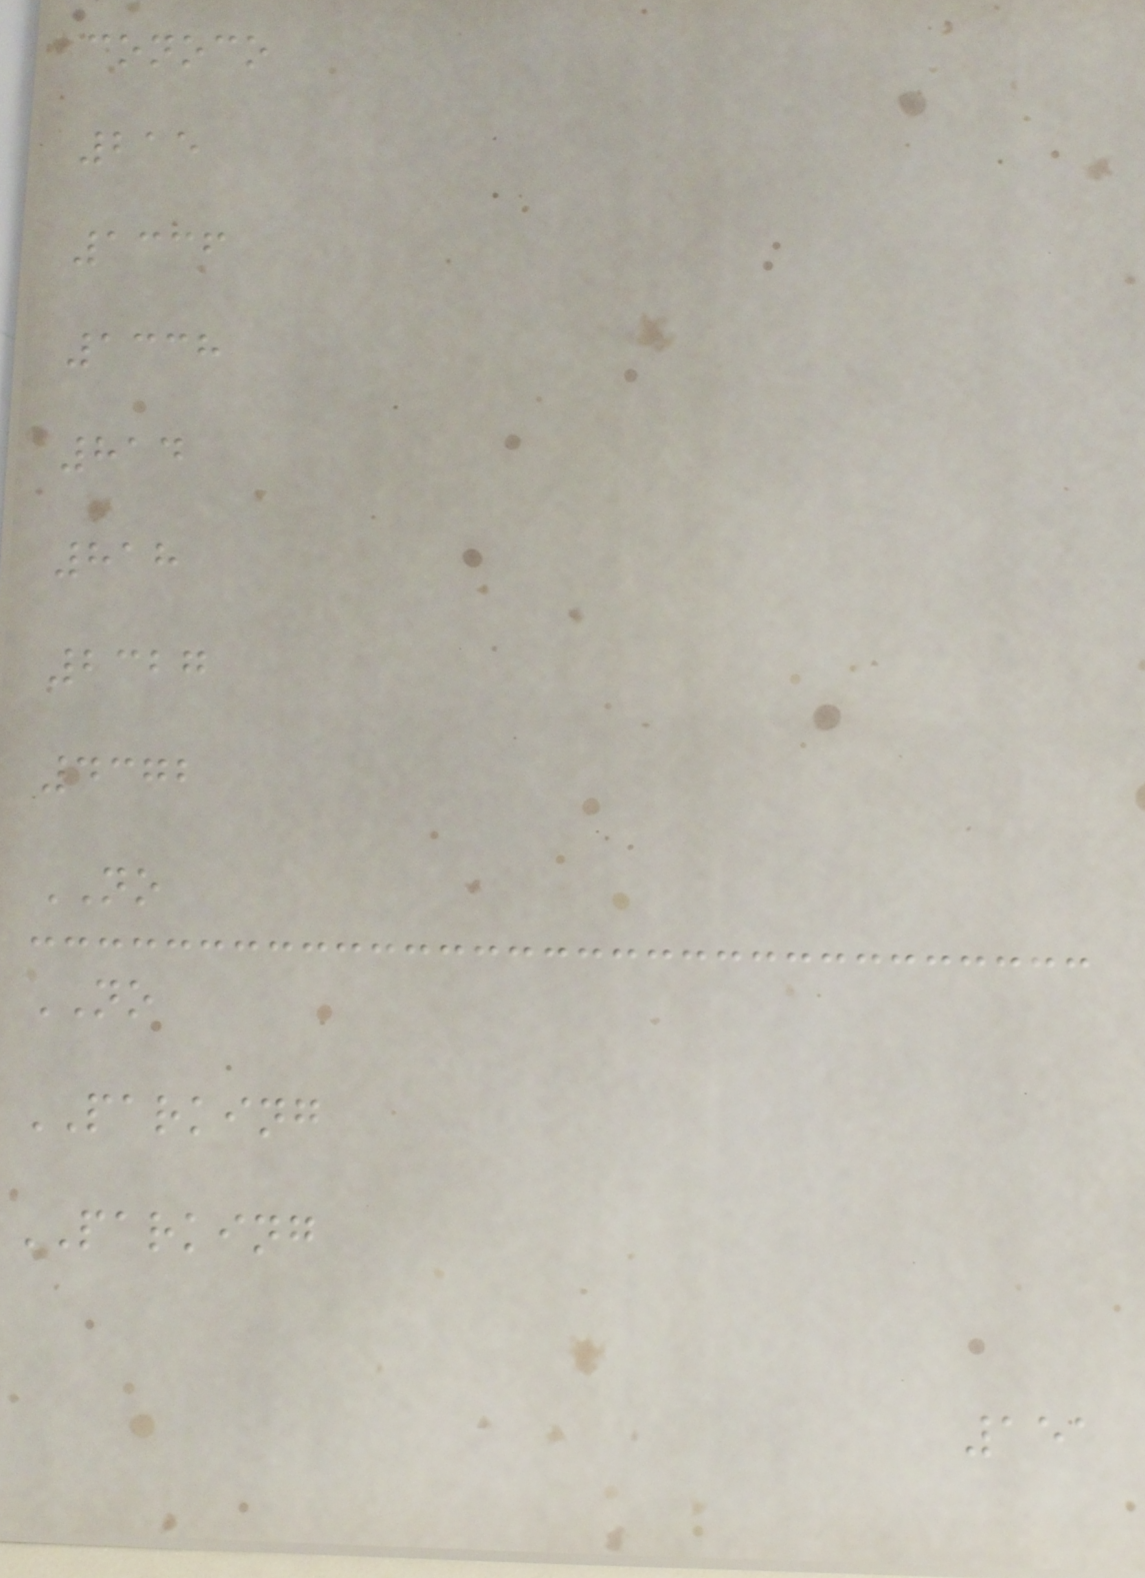conoco
215
1336
1338
814
818
2327
4372
NO
NO
PARKING
PARKING
151
